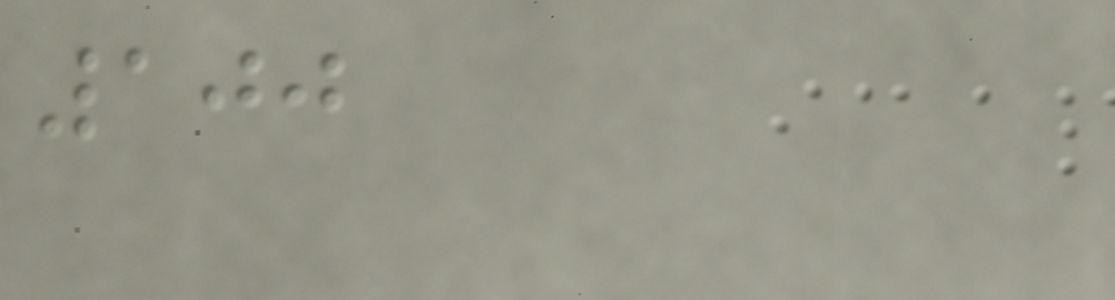100
